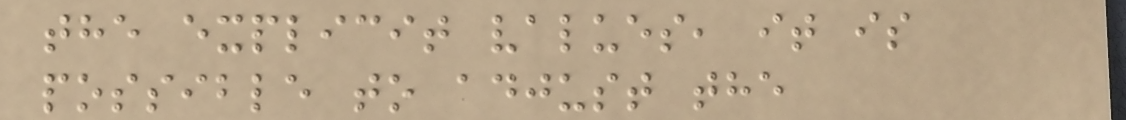the explicit values, it is
possible to adjust the
